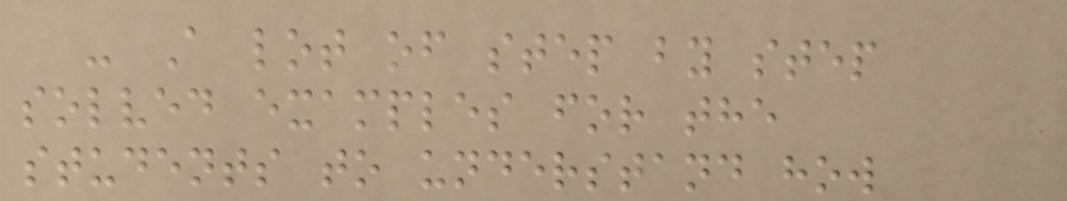- A lot of step by step
solved examples for the
students to understand how
